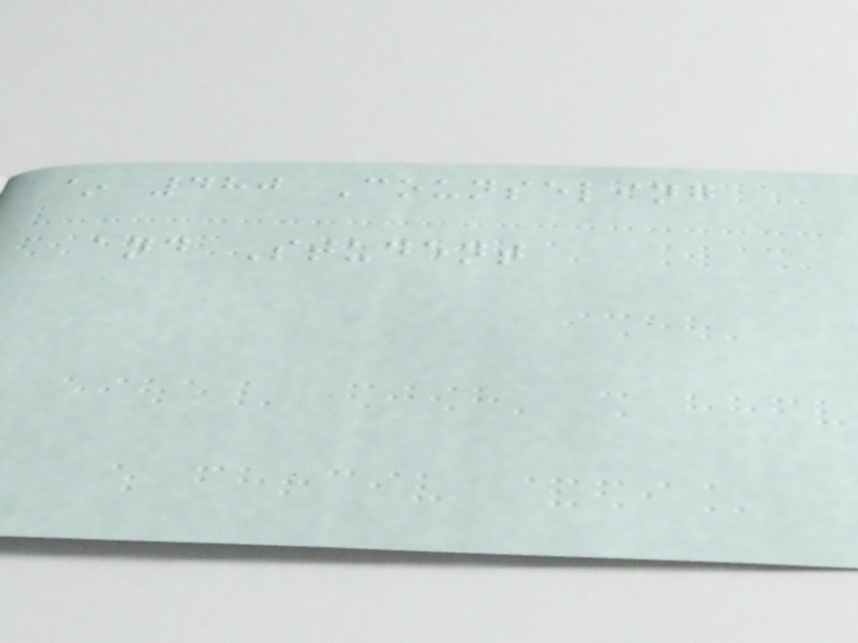~ 480 Counseling
and Student
